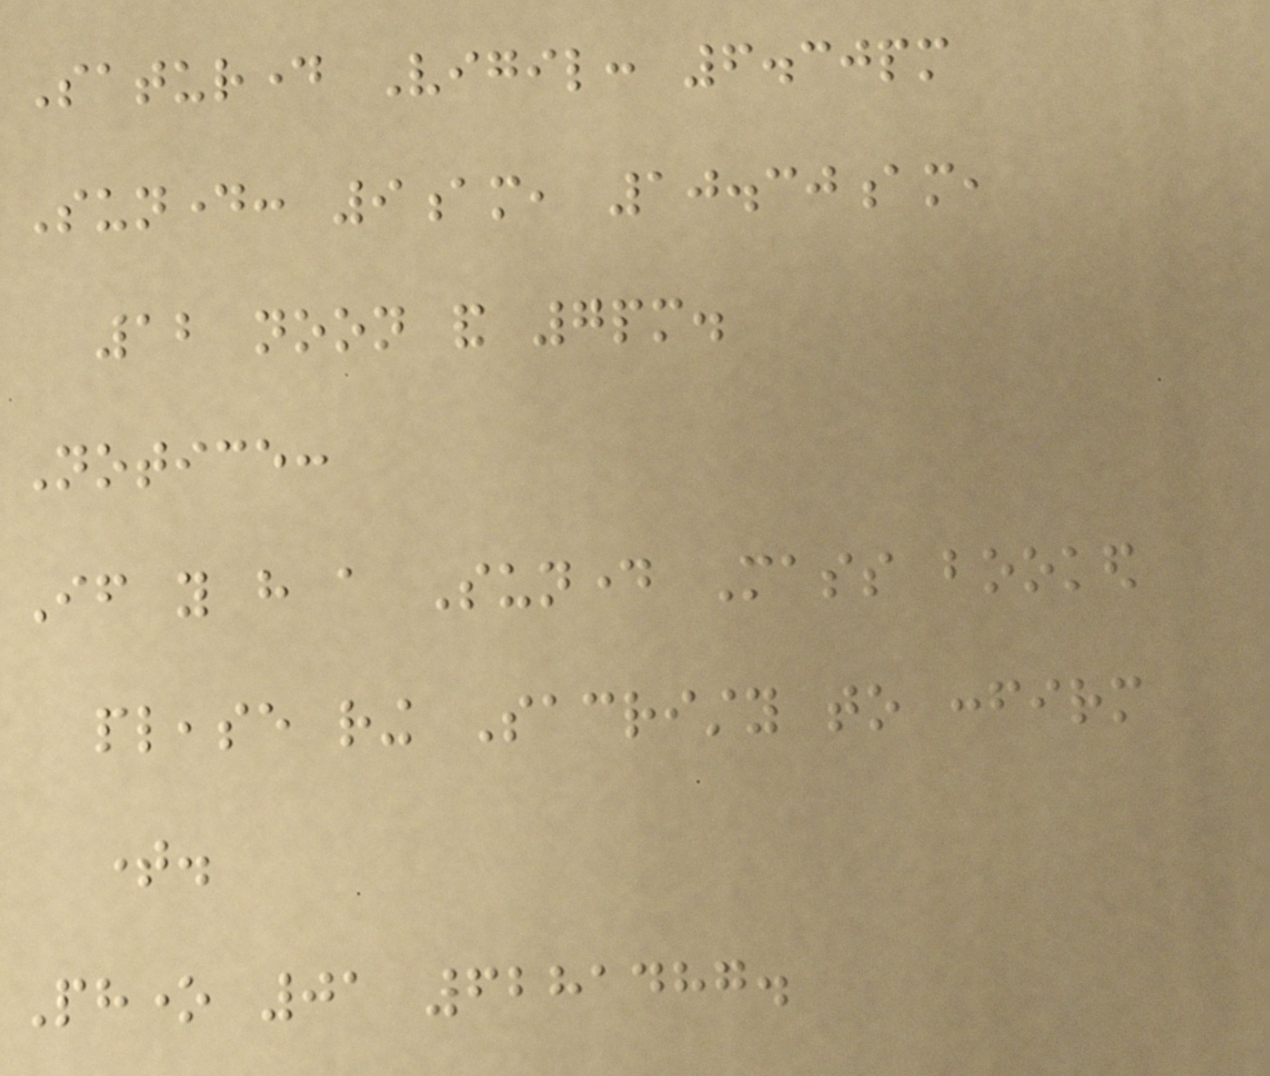Saturday Vigil: 6.30pm
Sunday: 9am, 10.30am,
12 noon and 7pm.
Notice:
If you have a Sunday Mass booked
please ring Sacristy to confirm
time.
Phone 01 6281487.
